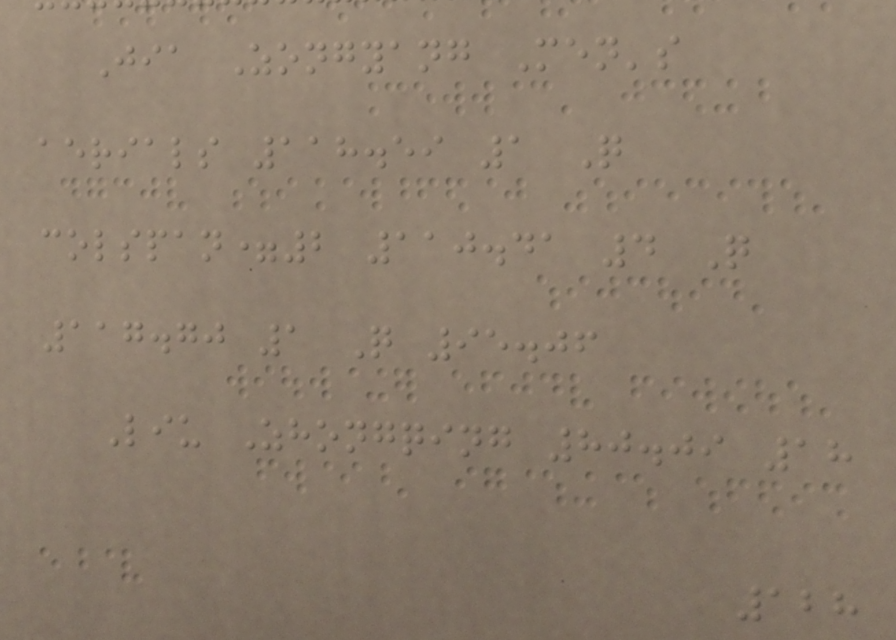Jia Zongyang Men's
aerials 118.59 1 Q
colspan=2 110.41 4 Q
117.70 1 Q 95.06
Liu Zhongqing 80.09 18
128
